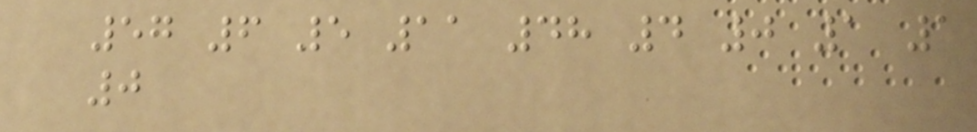57 6 5 11 48 4 0 1 1
0
